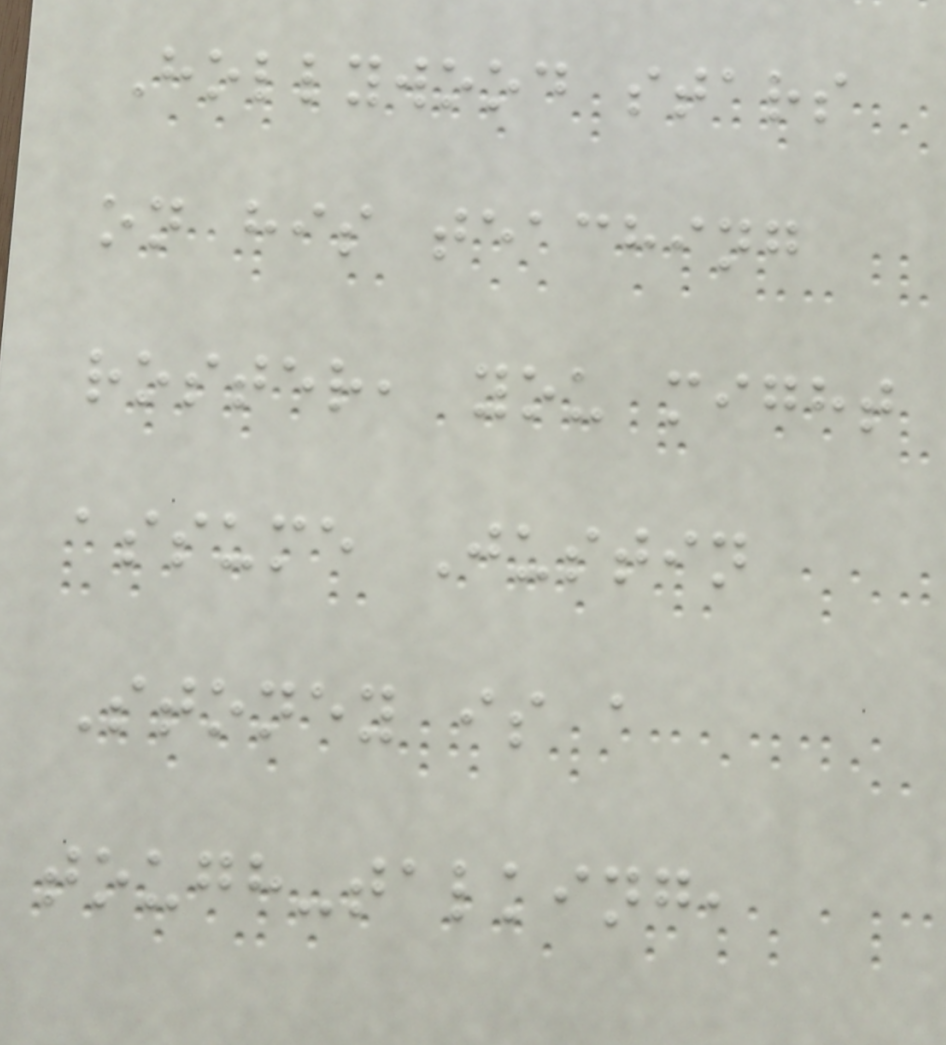Hollywood stars
on his teaching
roster, you might
assume Justin
Stoney is a
tough-talking,
